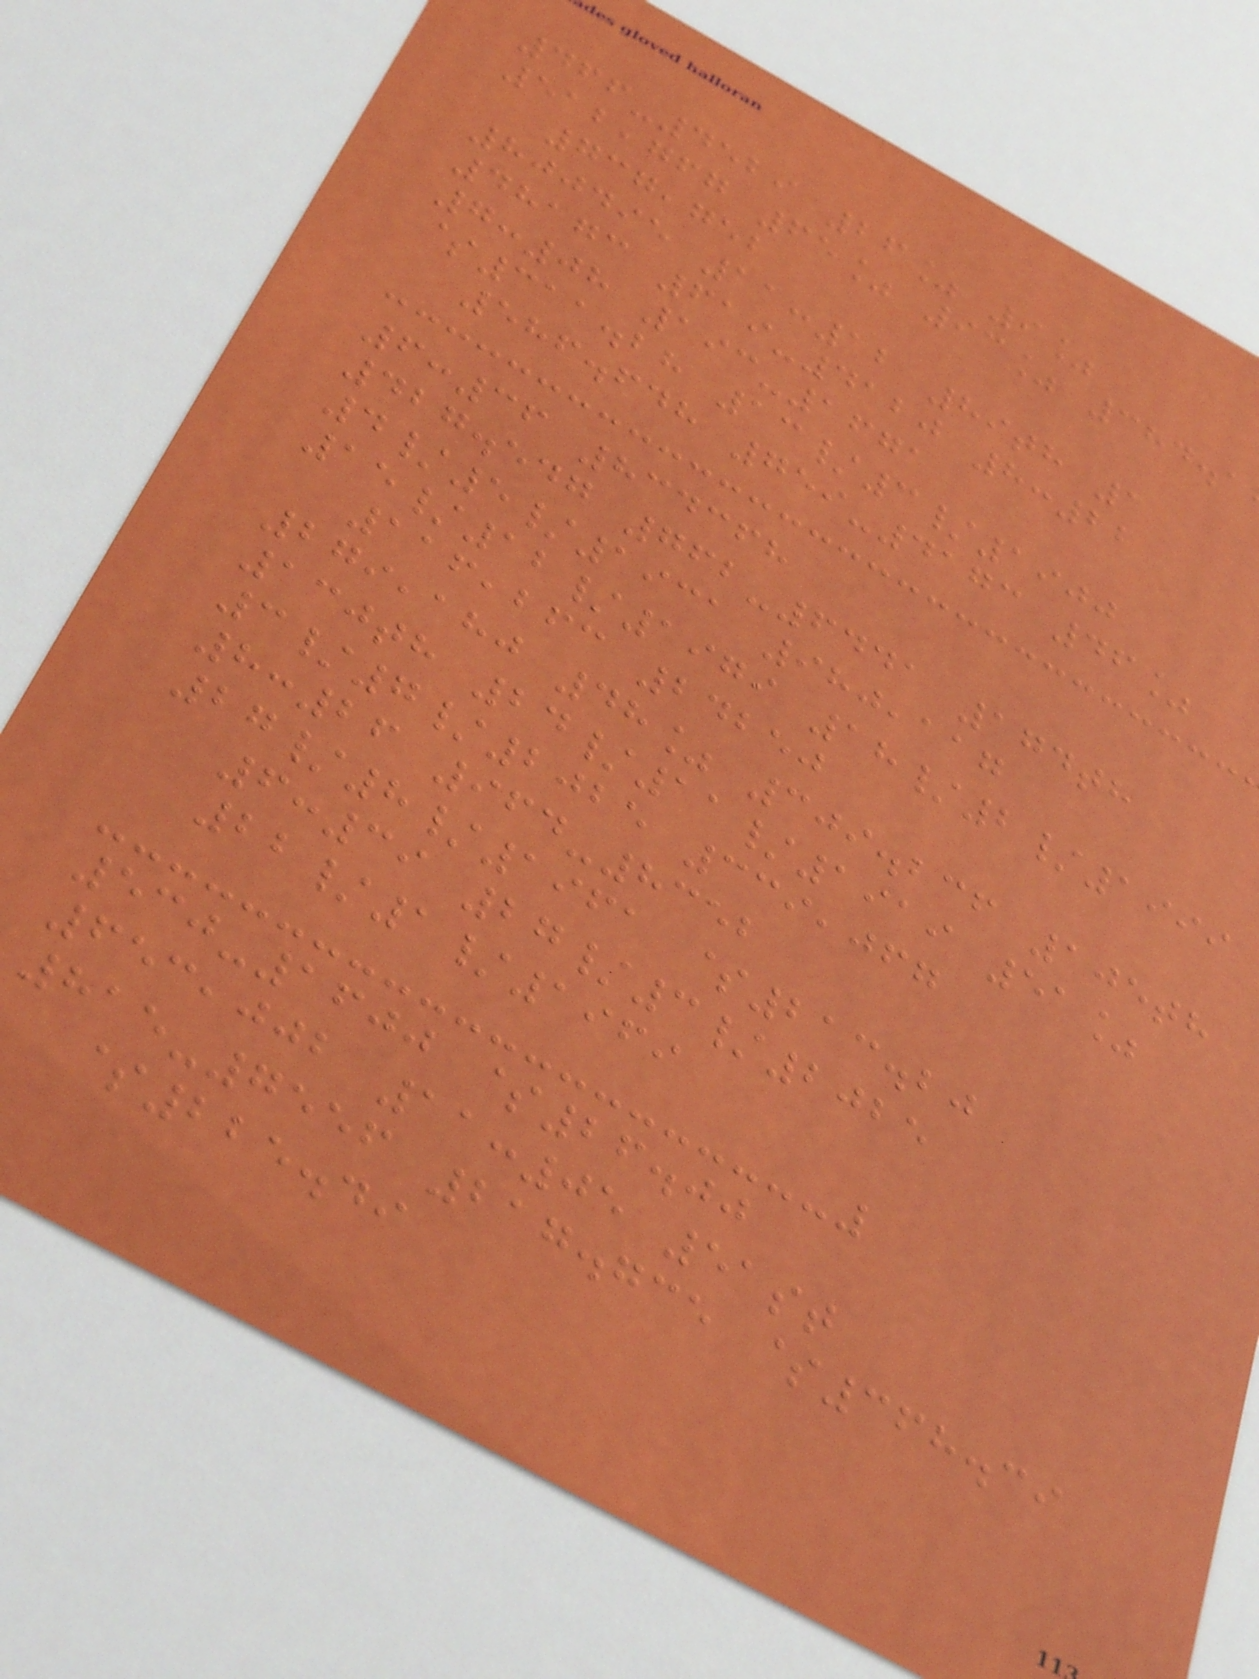466-4529 26% 9%
512,767 65% 93% 384.1
737,752
800495 11:12 89th 1
48173 619-4120 8:22
7:08 193-1671
$311.28 13/3/1900
586.648 759-4173 46%
6:36 834368
427.547 762-6441 174th
4/5/1931 980,117
15/12/1979 18/2/1999
116,263 24250
279,180 48% 309.236 105th
130th 24/11/1919 51%
3/7/2025 339,067
8:26 964-8352
27/8/1961 $213.20
6:39 27/3/2025
22/1/1969
530-1600 $26.00
653,002 11:05 51st
815-7556 217.735 $368.39
$225.49
